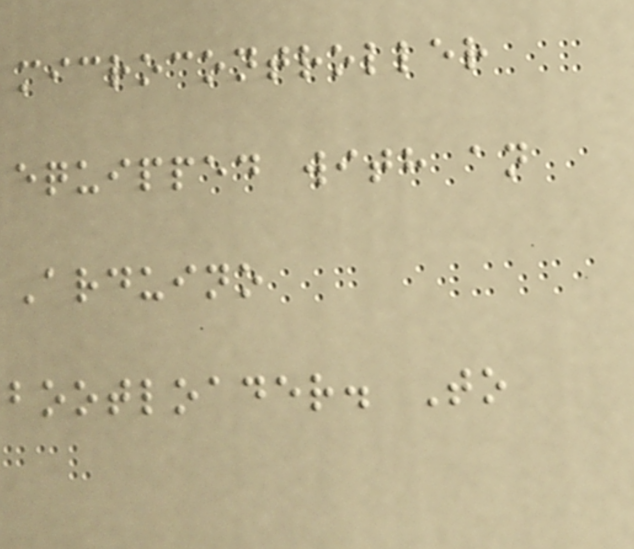microcontroller
equipped with an
Arduino
bootloader. To
